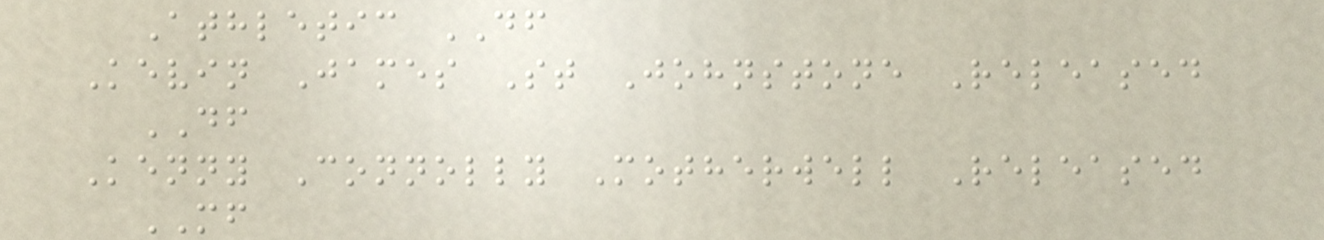Athletic DF
Kevin James St Johnstone Released
DF
Kenny Connolly Motherwell Released
MF
